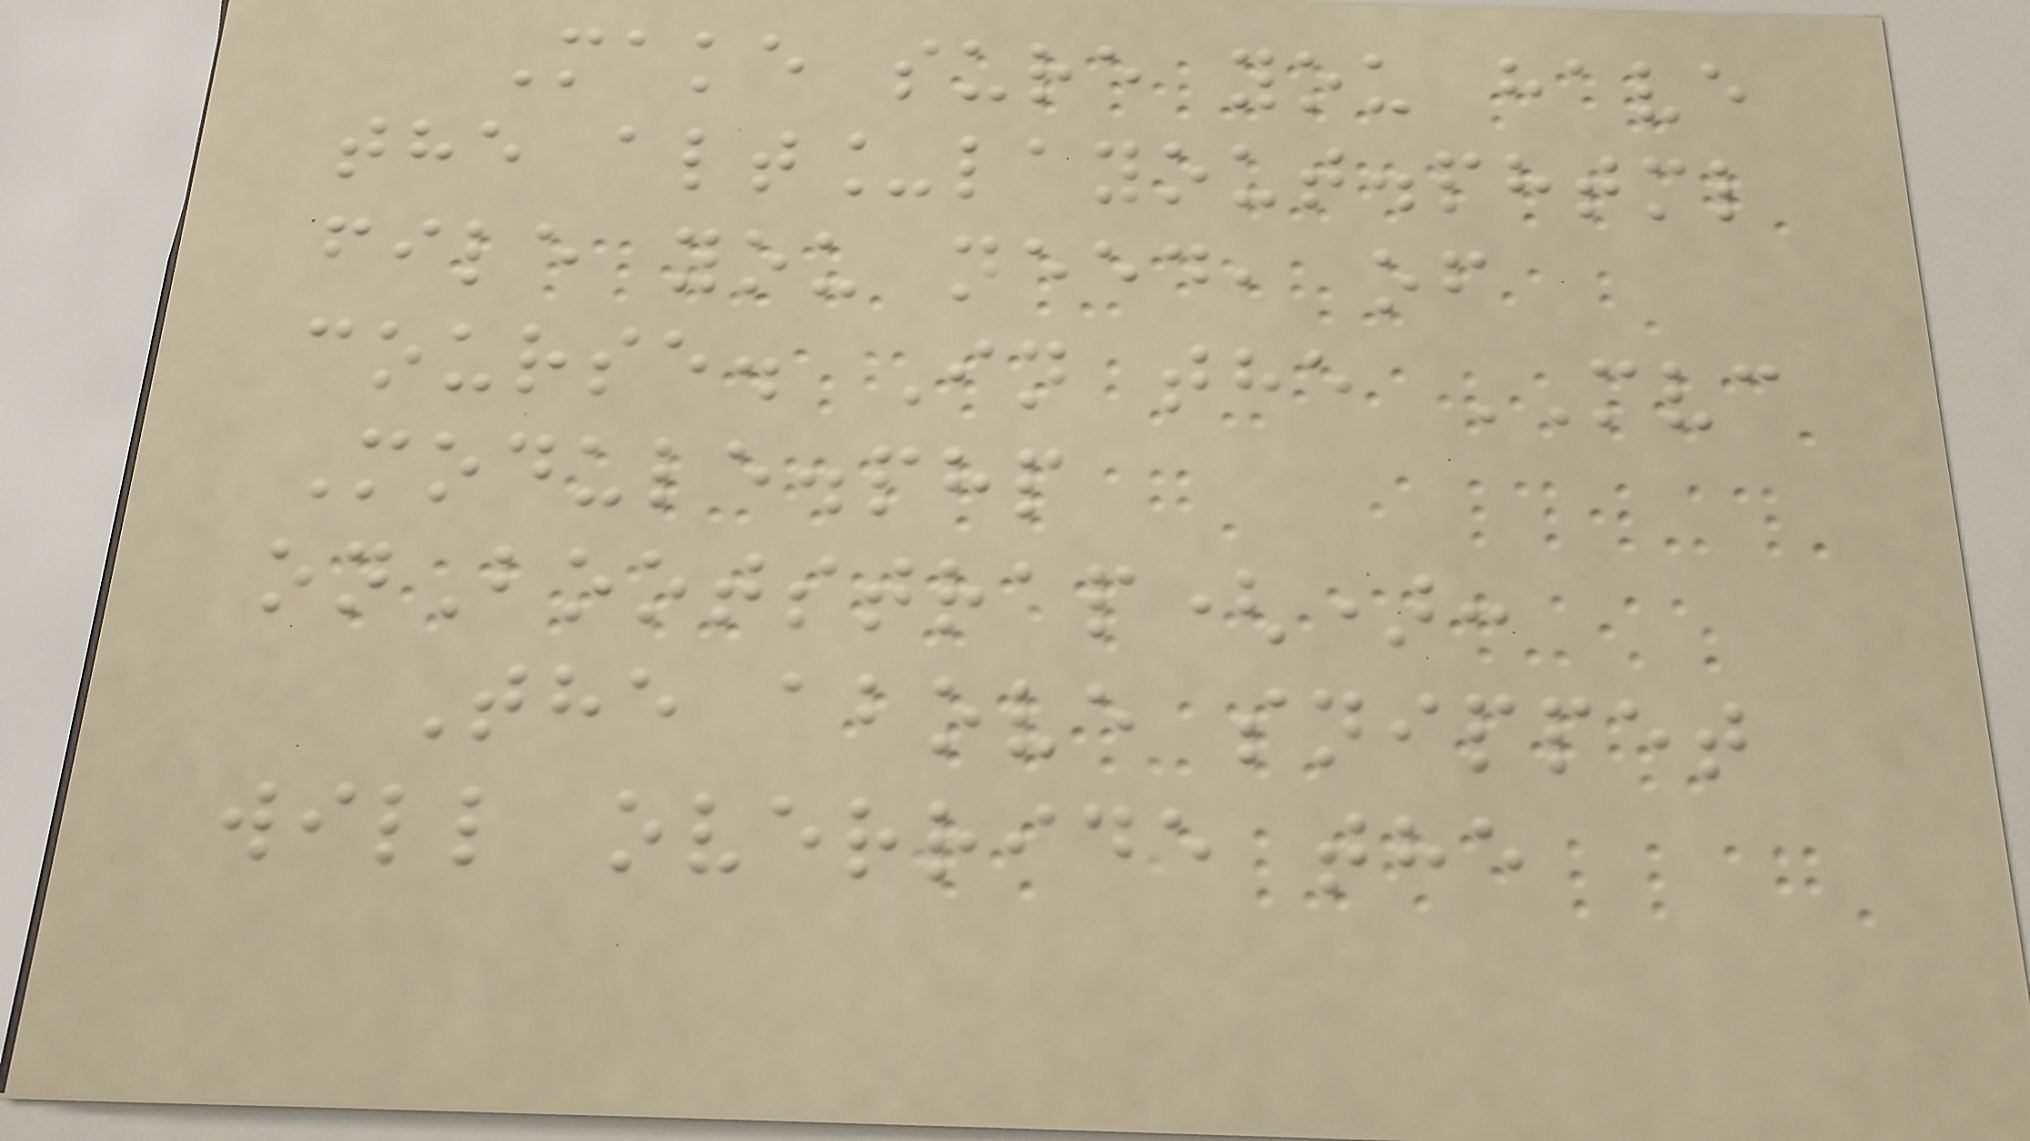Make sure you have
the alt_layout.phtml
file you need, of
course. In the MVC
Module.php
onBootstrap():
The above snippet
will override the
